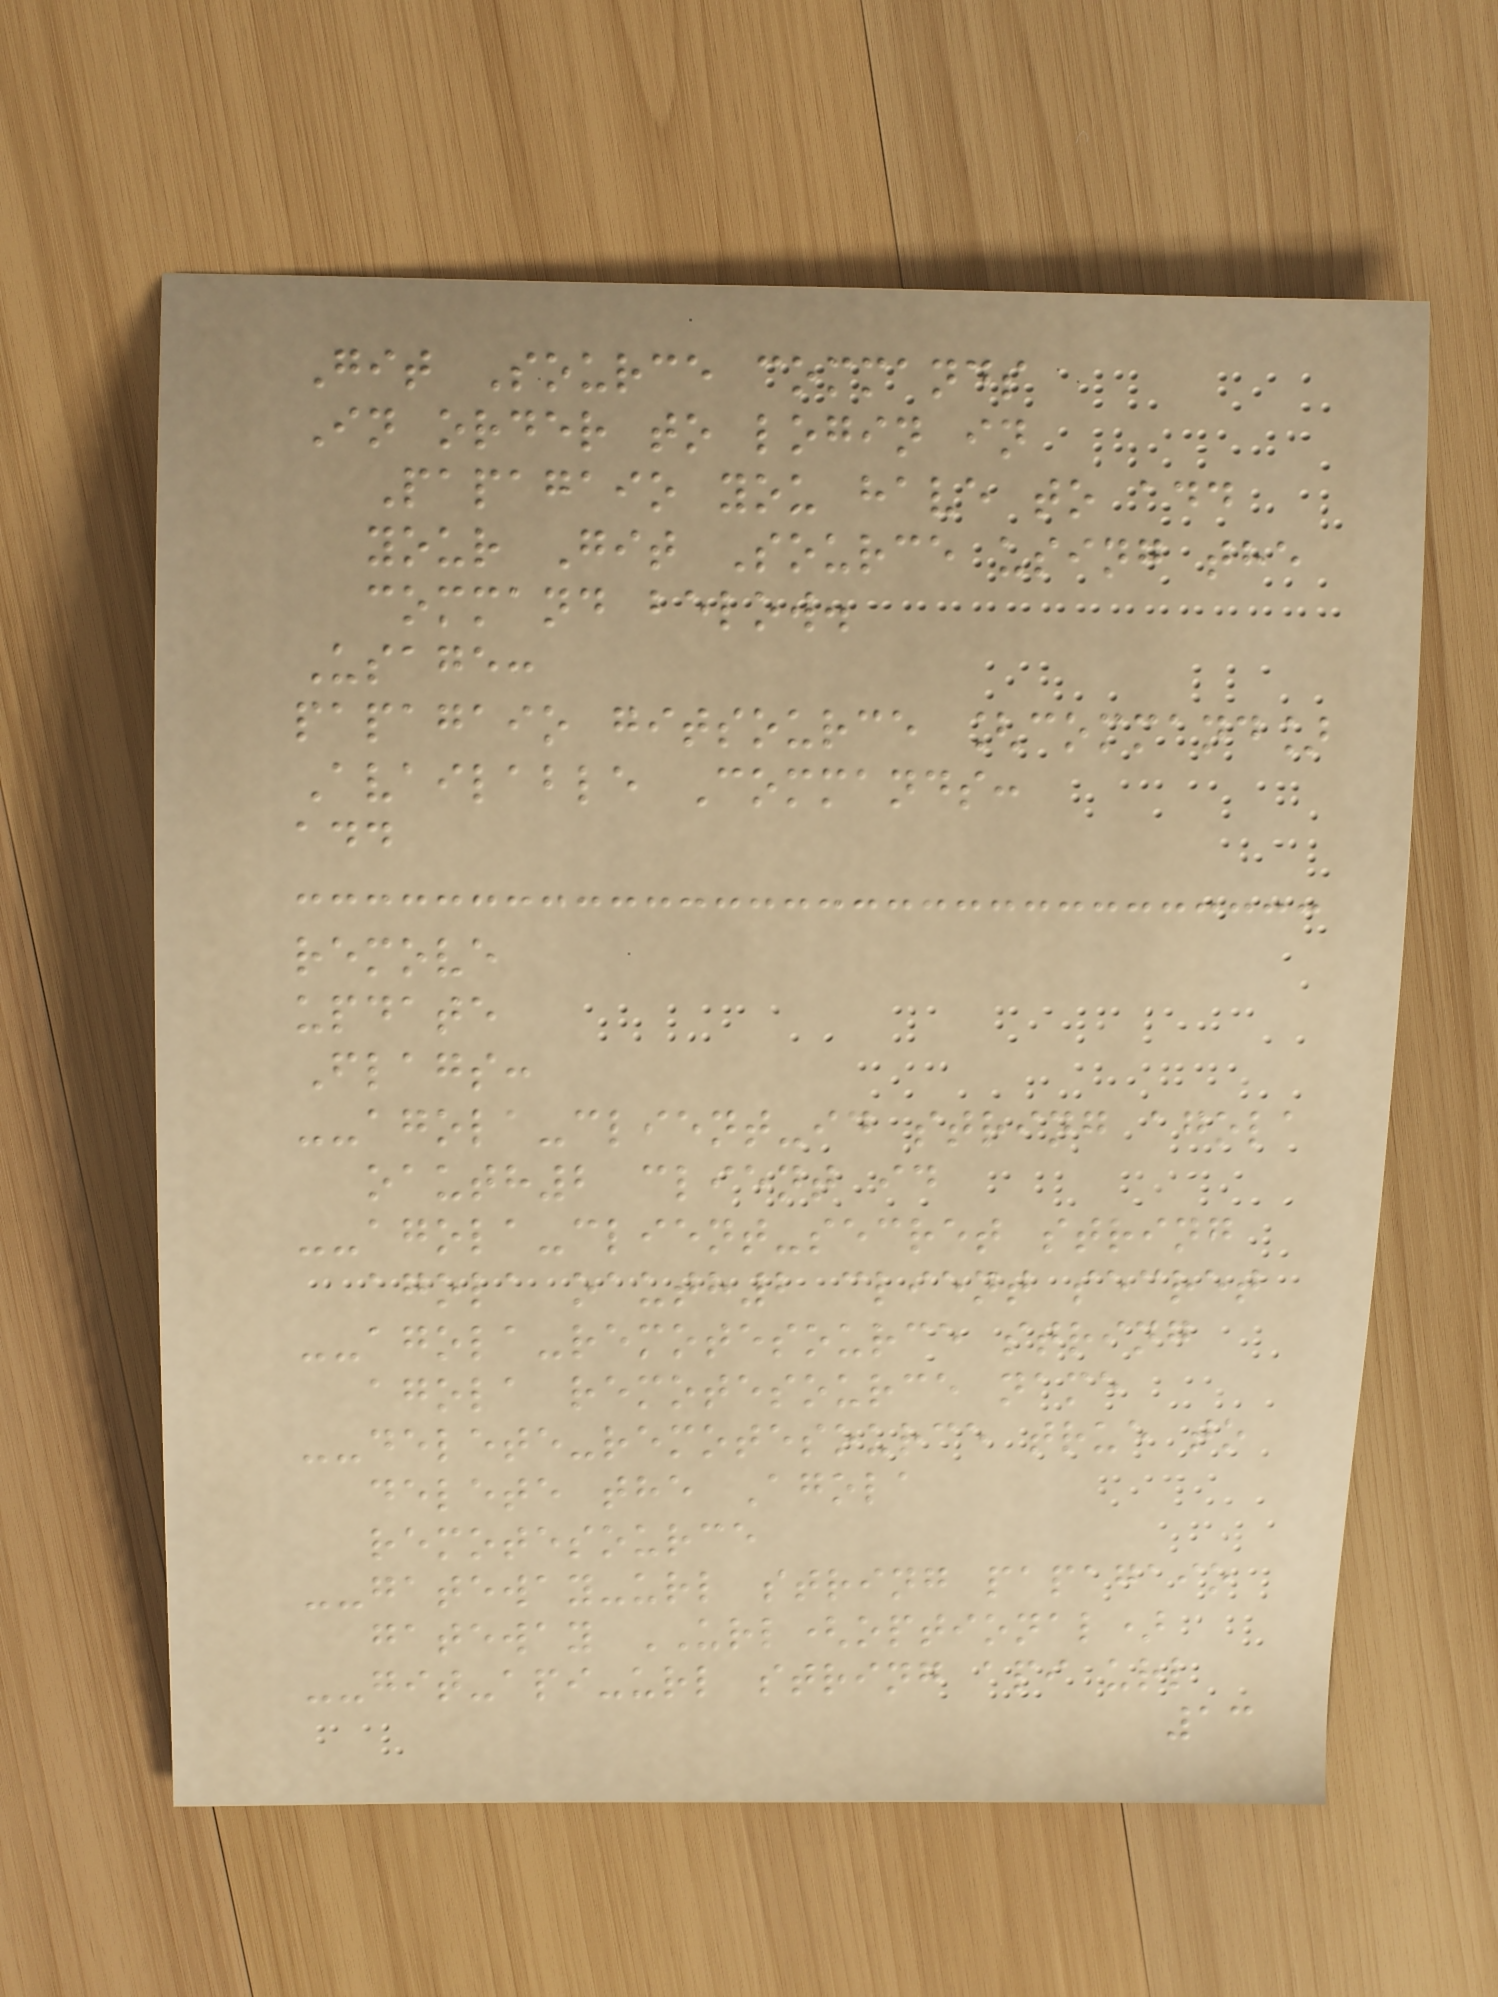Git Source commands
In order to login in
Papagaio you have to add
your Git Source using the
command below.
Usage:
papagaio gitsource [command]
Available Commands:
add
remove
update
Flags:
--agola-client-id string agola
oauth2 client id
--agola-client-secret string
agola oauth2 client secret
--agola-remotesource string
agola remotesource name
--delete-remotesource true to
delete the Agola
remotesource
--gateway-url string papagaio
gateway URL(optional)
--git-api-url string api url
13
